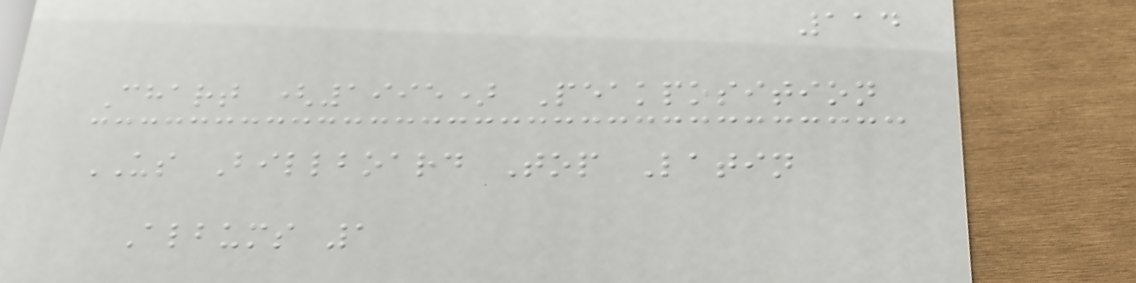114
Chart (1995) Peakposition
US Billboard Top Latin
Albums 1
